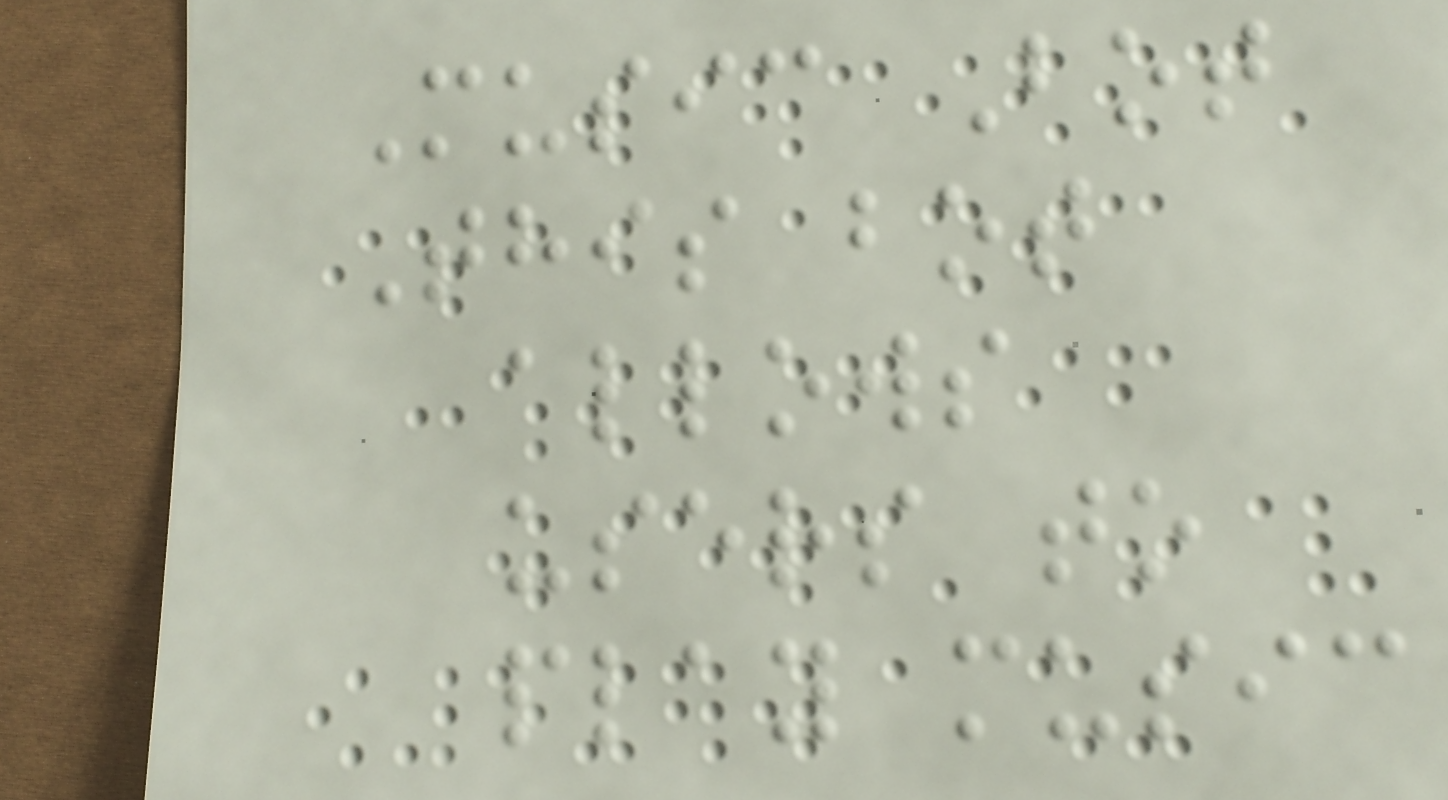Music Bot
This bot
allows
users to
play music
